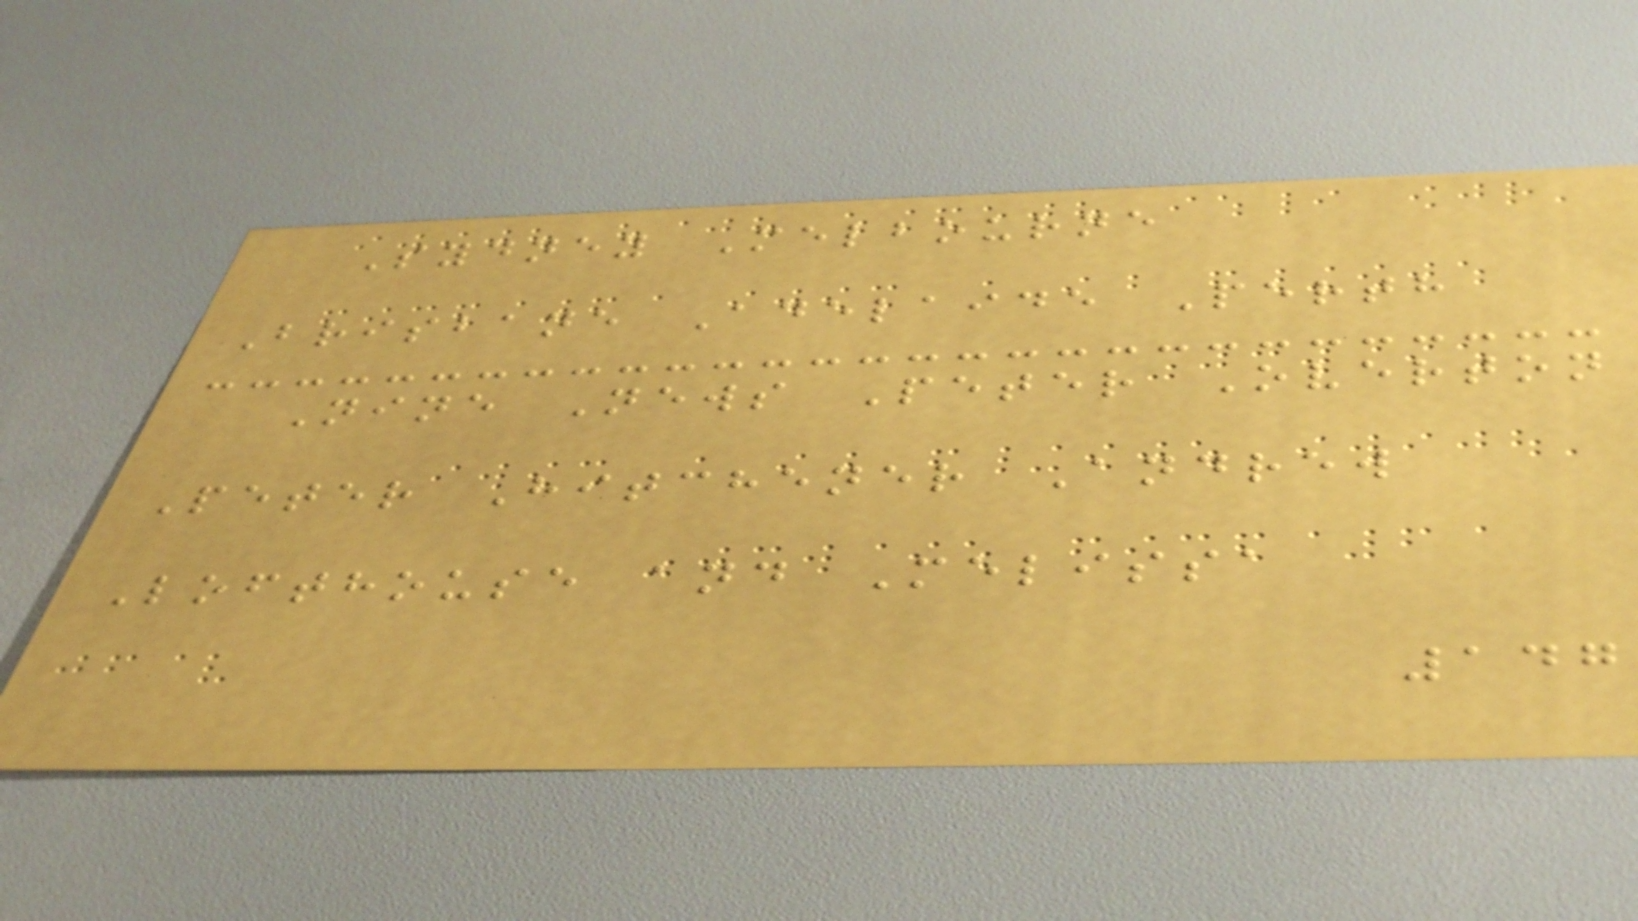Sydney Melbourne
Brisbane Adelaide Perth
Nine News Peter Overton
Peter Hitchener Andrew
Lofthouse and Melissa
147
